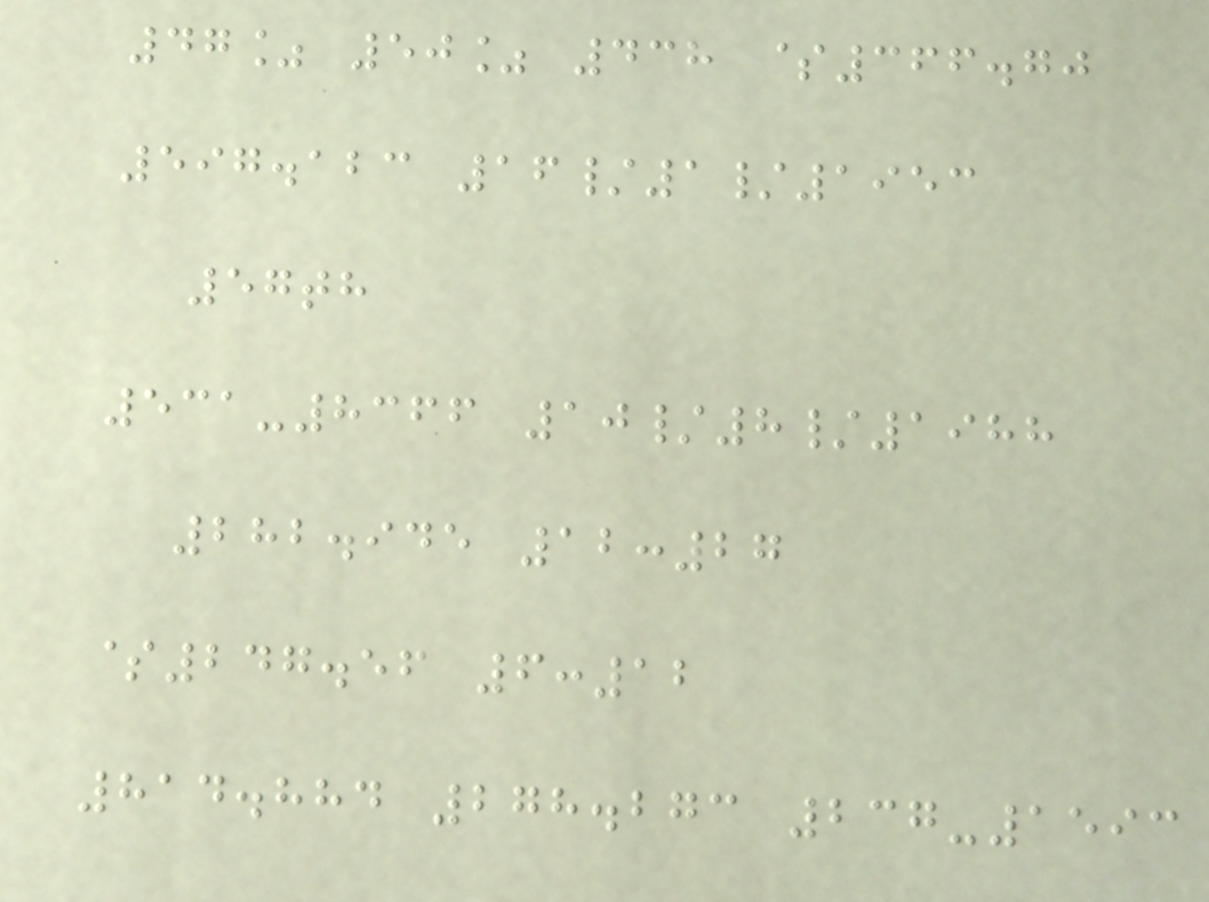47% 50% 438 $366.70
597.123 16/1/1953
57th
531-8366 10/8/1988
282.945 12:27
$247.56 6:12
814.884 278.273 237-1593
